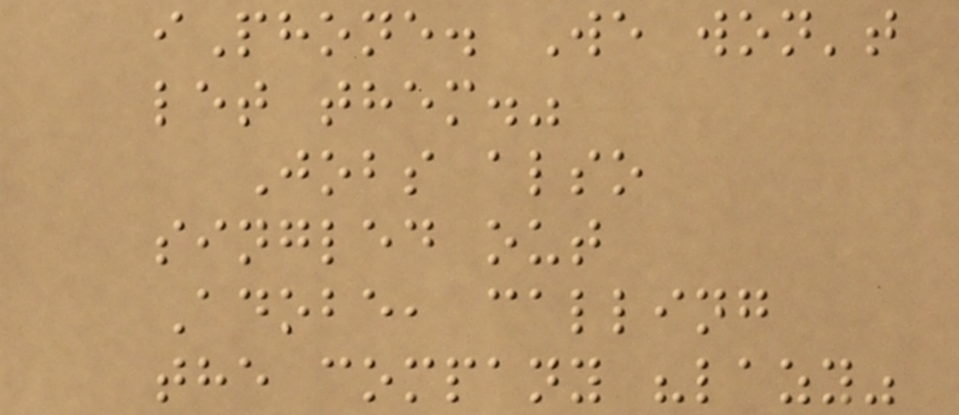iPhone. We won't
let them."
Jobs also
singled out
Adobe, calling
the company "lazy"
